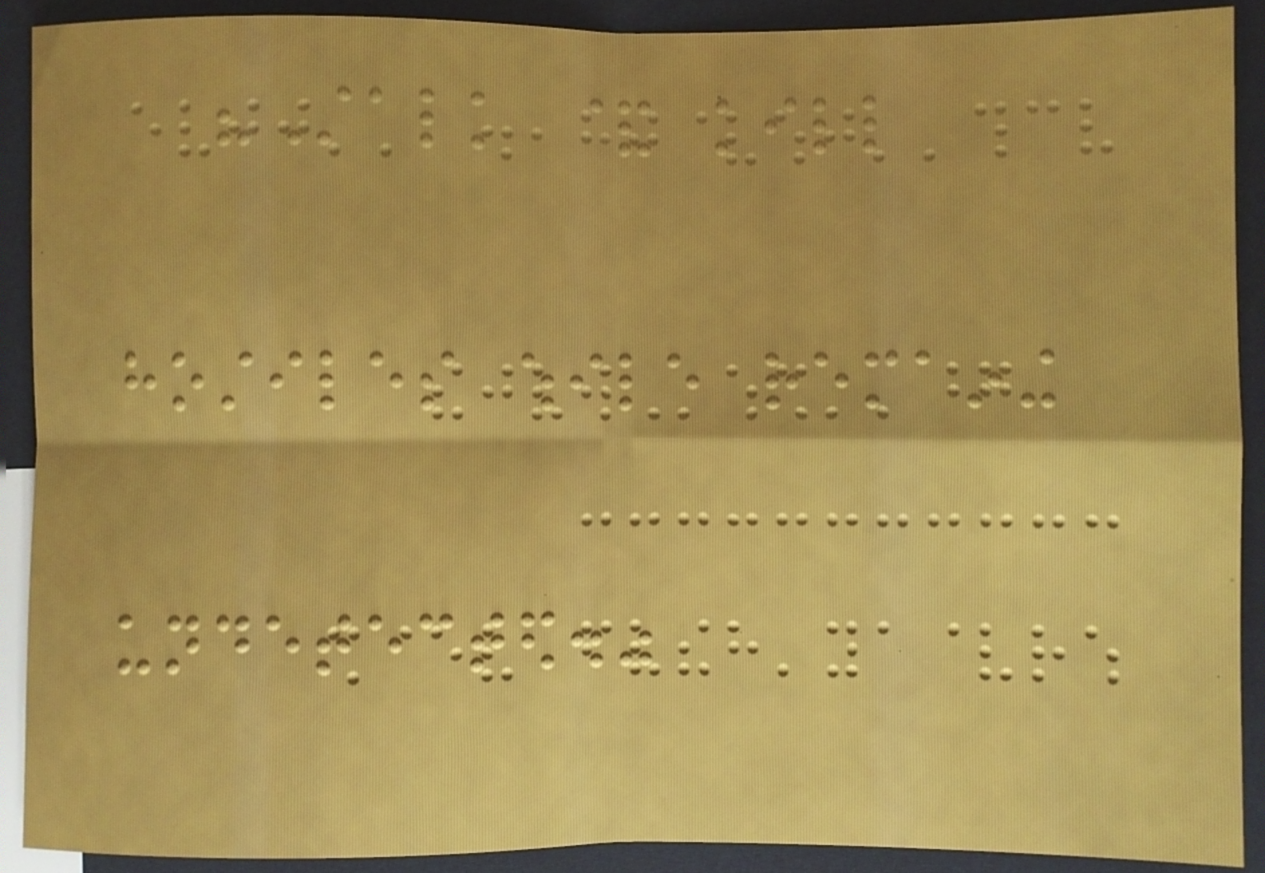"Stalk & kill
hostiles while remaining
undetected."
